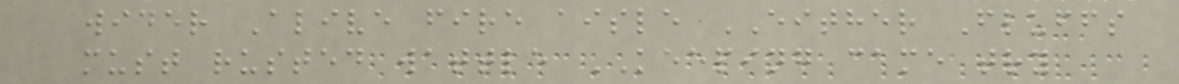wider Alive fire aisle EITHER Fluffs
must rusted wattle KEEPING came try
